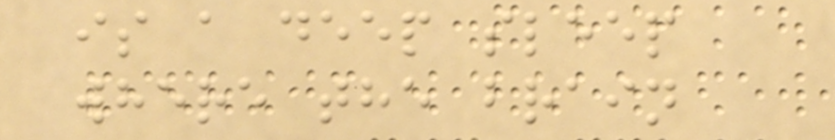is a deep sleep
where the brain
